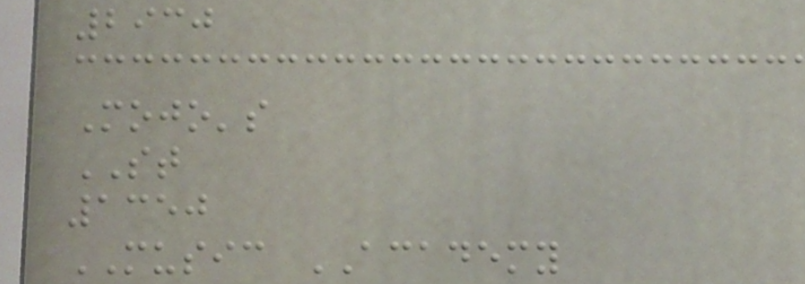2930
Mojo's
ST
1350
MUSIC ACADEMY
